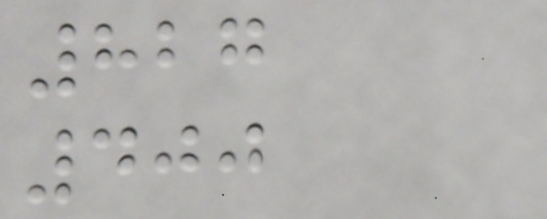827
400
